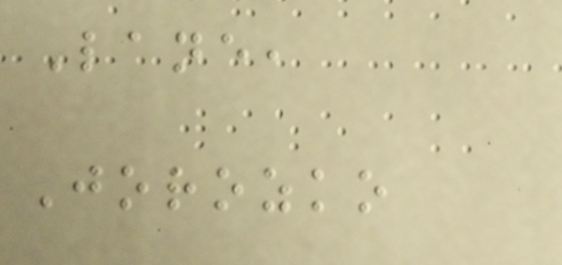Lane,
Jorozko
